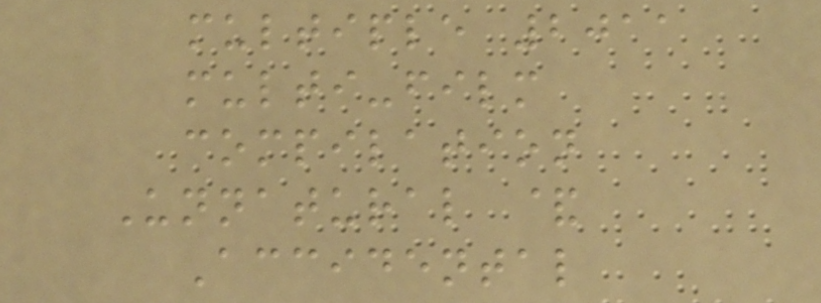multiple 2011
multi-film
compilation
Unnatural &
Accidental
